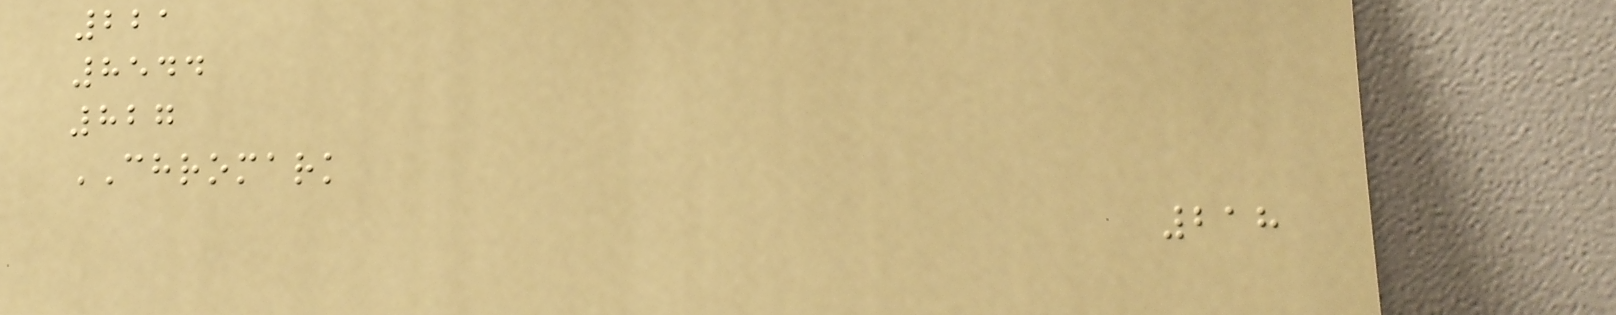221
8544
827
CHROMARK
218
